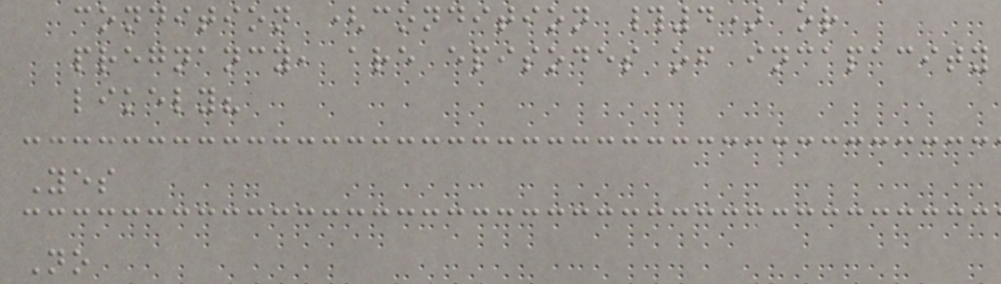condition (condition #4) or
pregnancy, are episodes of incapacity
likely?
Yes
No
